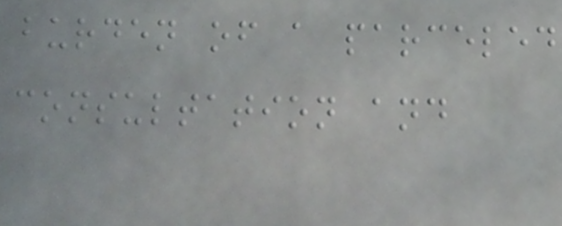burden of a parceled
consultation and
